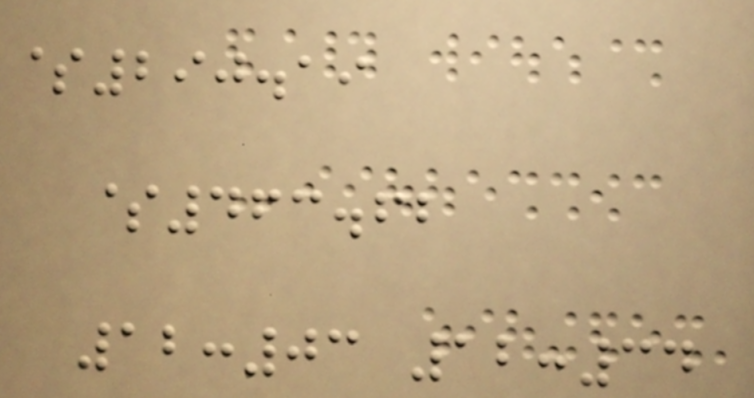$290.19
$463.62
12:03 12:34
